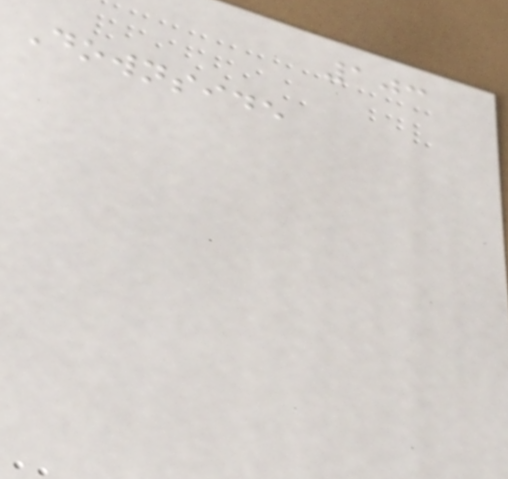103
Downside
